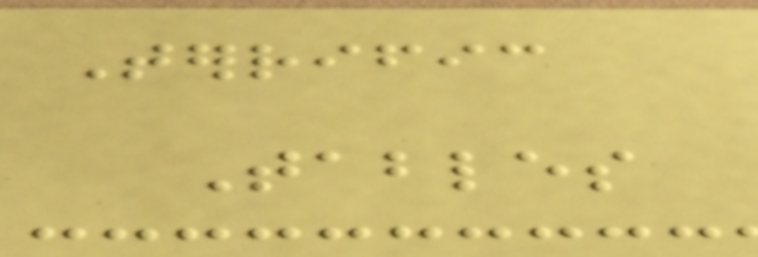Terrific
Tables
